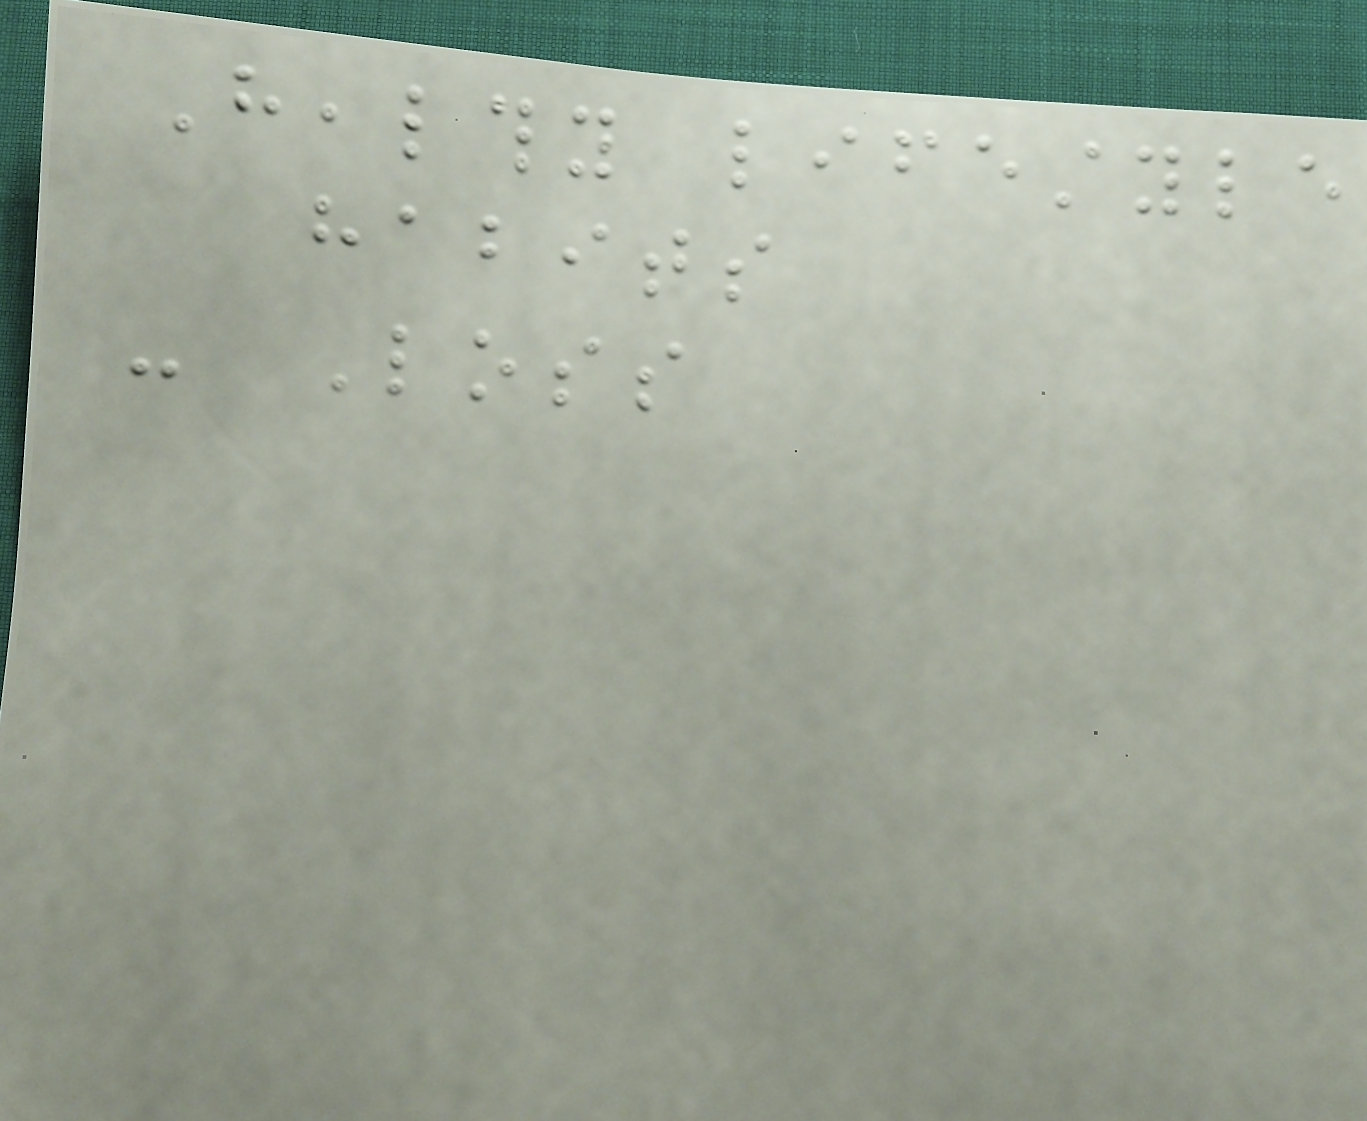Healthy lifestyle
habits
- Loss
